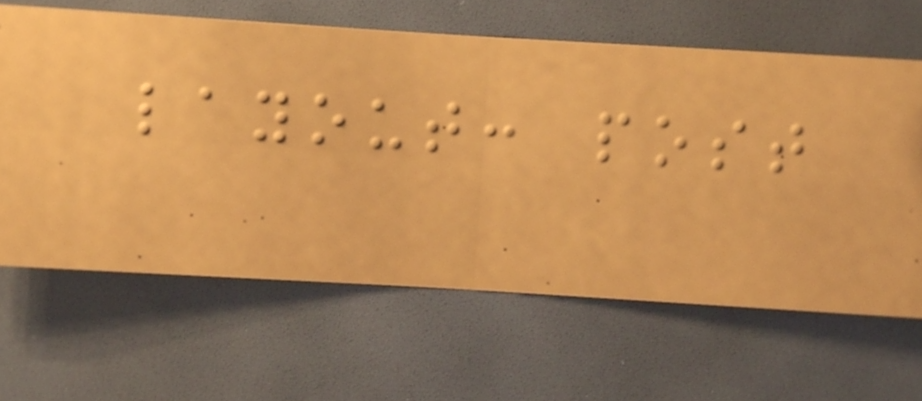layout: post
